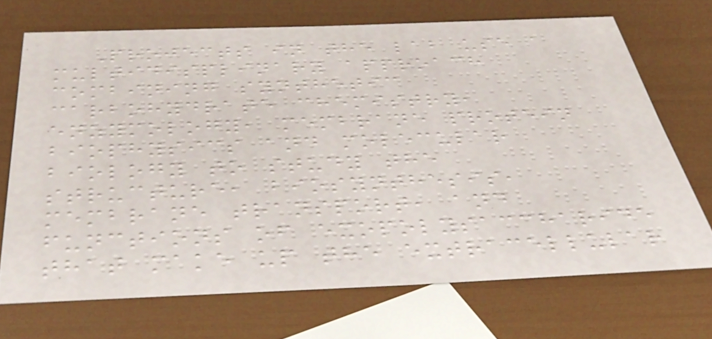Projects in the lab use a
multidisplinary approach
combining synthetic
carbohydrate chemistry,
enzymology, membrane protein
biophysics and molecular
biology to study the
structure, biosynthesis,
membrane transport, and
functions of exopolysaccharide
that make up the extracellular
